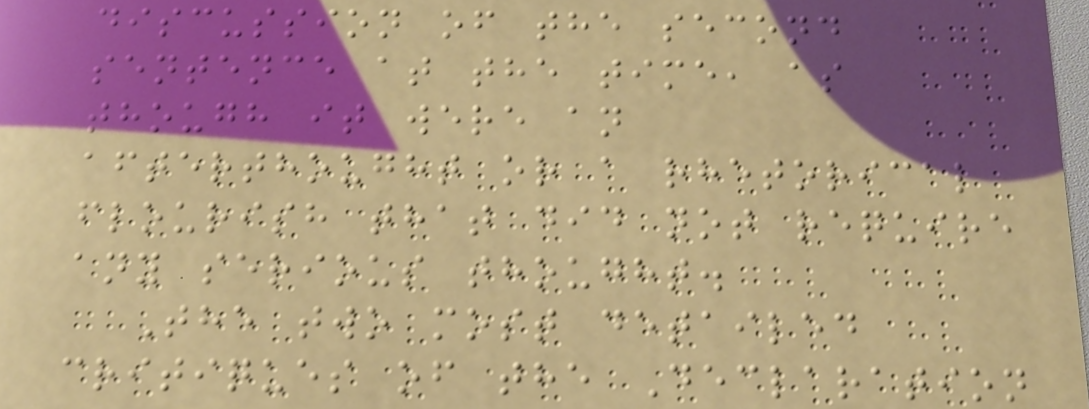discussion of the second
sentence at the time, as
though it were an
afterthought or a rhetorical
flourish that did not require
any serious thought.
The two most detailed
critiques of the Declaration
